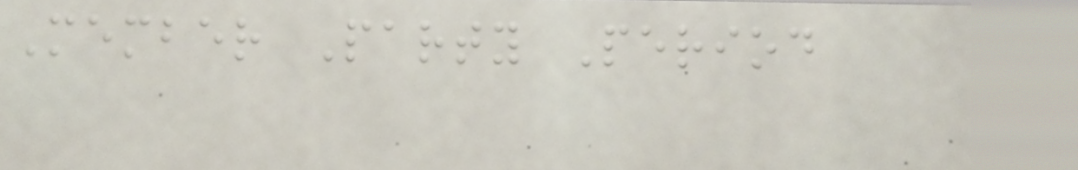Member Party Period
